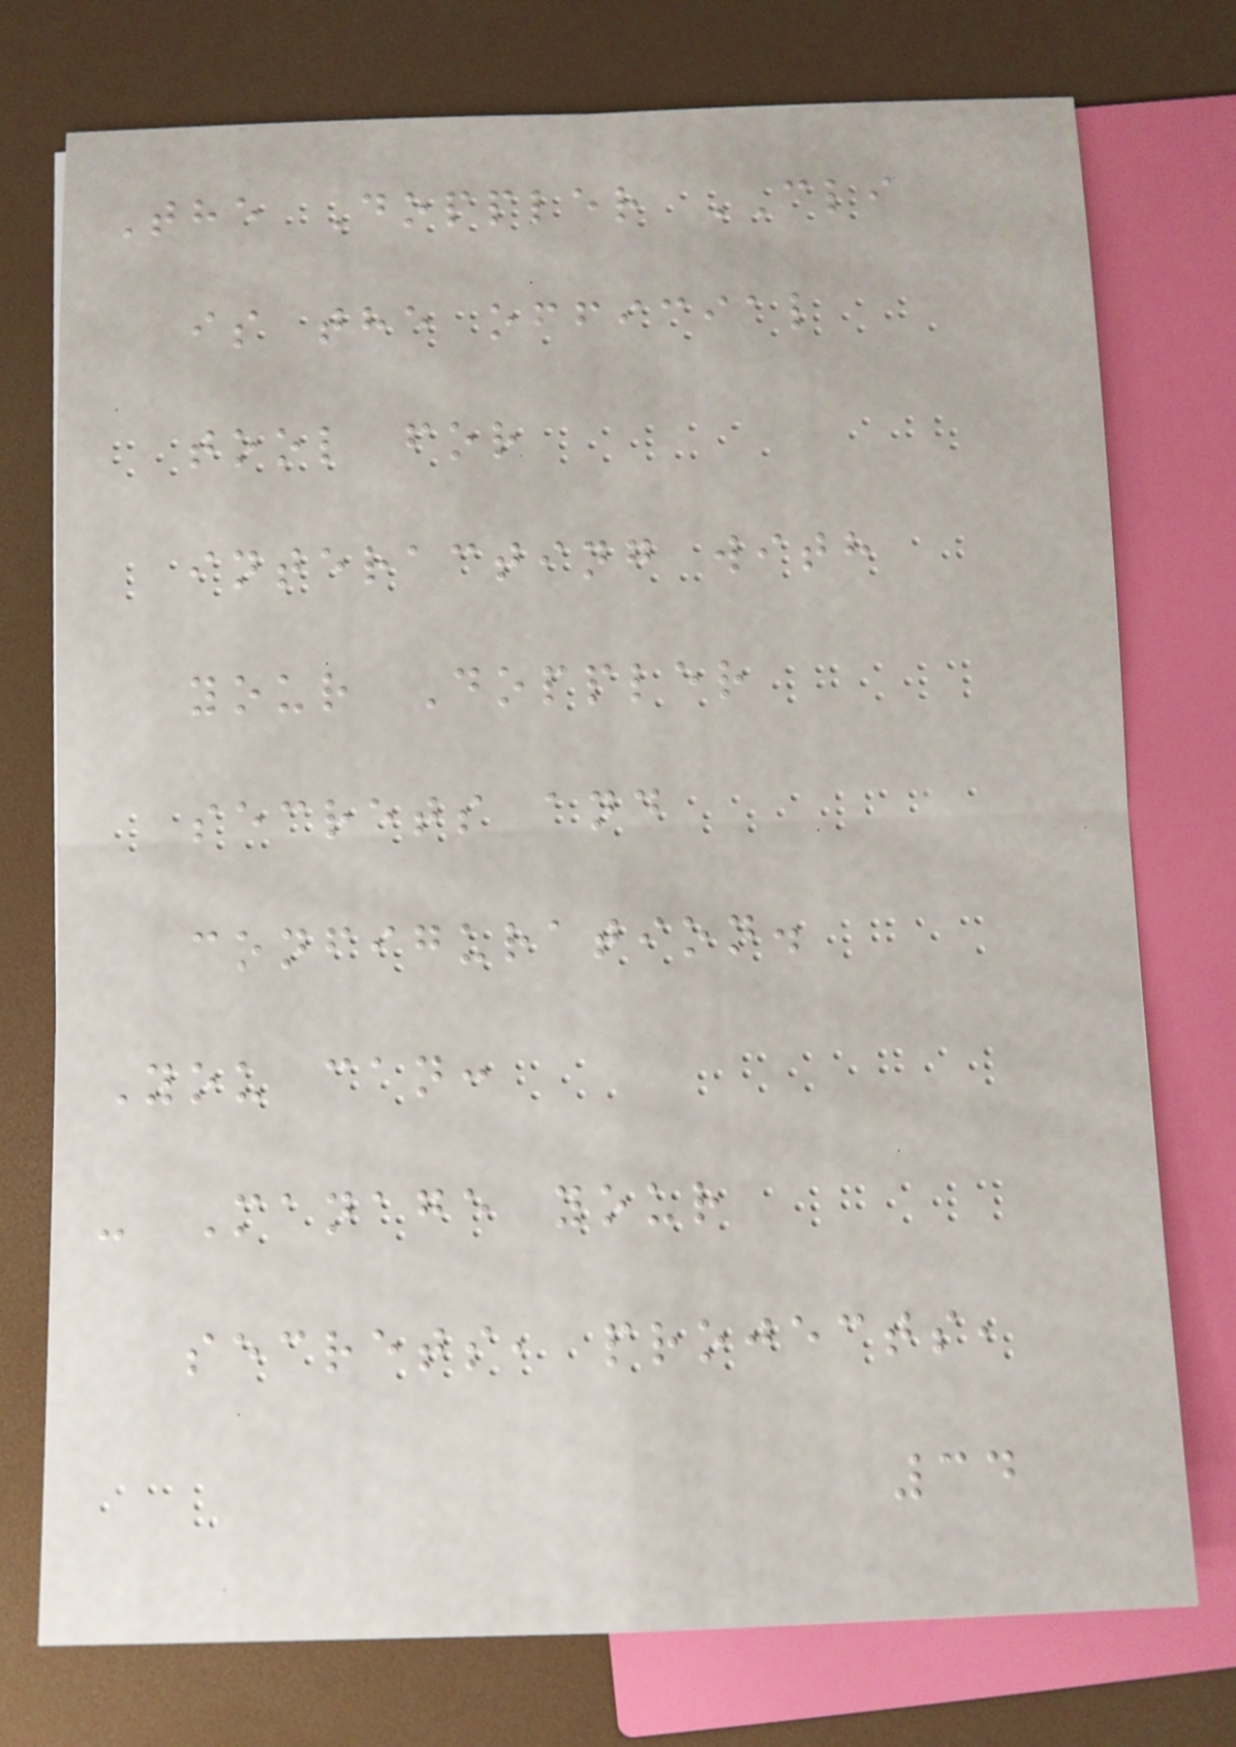The Doppler CLI
is the official
tool for
interacting with
your Doppler
secrets and
configuration.
You can:
- Manage your
secrets, projects,
34
